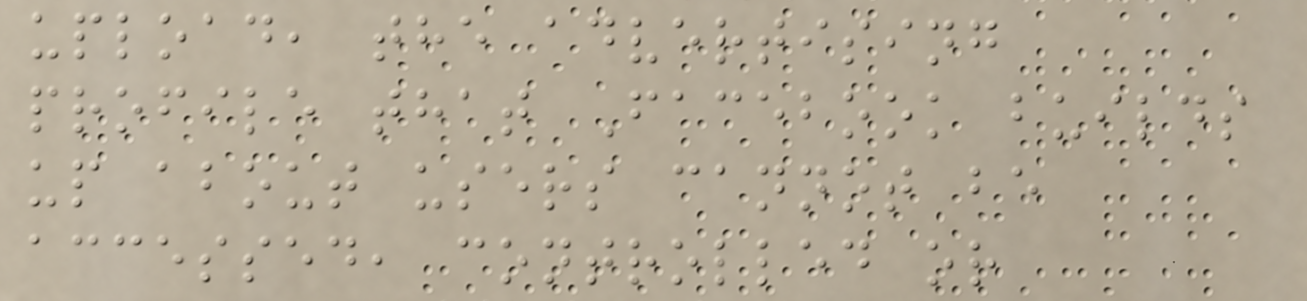upload, the advertising
profile that Facebook builds
up about users cannot be
accessed, controlled or
